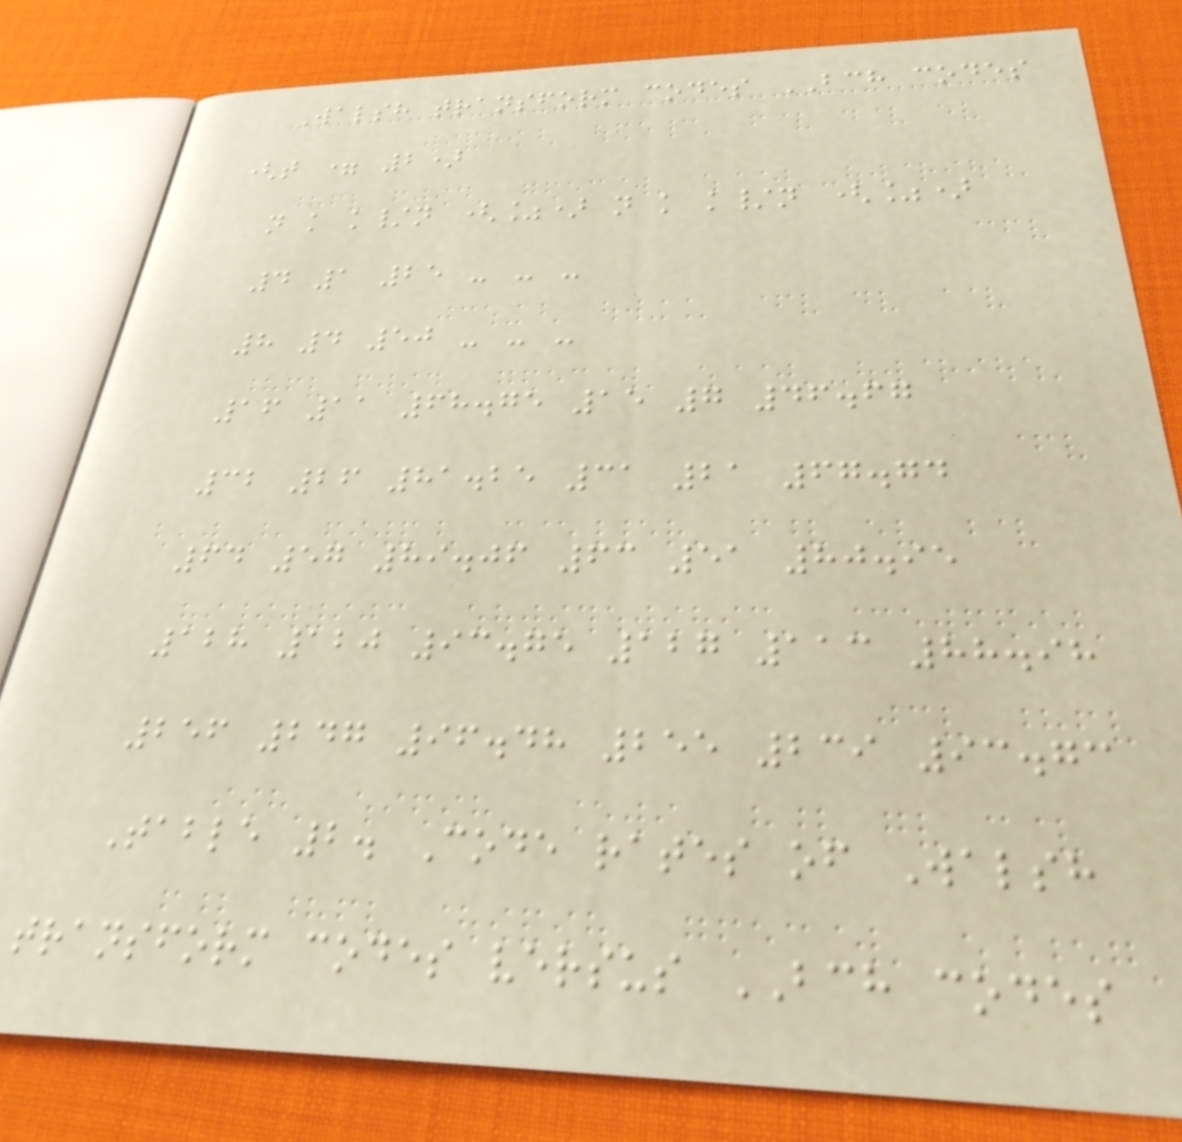Walsh transform codes BCH codes
(t = 2)
n k k/n (%) n k k/n (%)
4 1 25 - - -
8 4 50 - - -
16 11 68.75 15 7 46.67
32 26 81.25 31 21 67.74
64 57 89.06 63 51 80.95
128 120 93.75 127 113 88.98
256 247 96.48 255 239 93.73
Table 2. Code rates of Walsh
transform codes versus BCH codes
